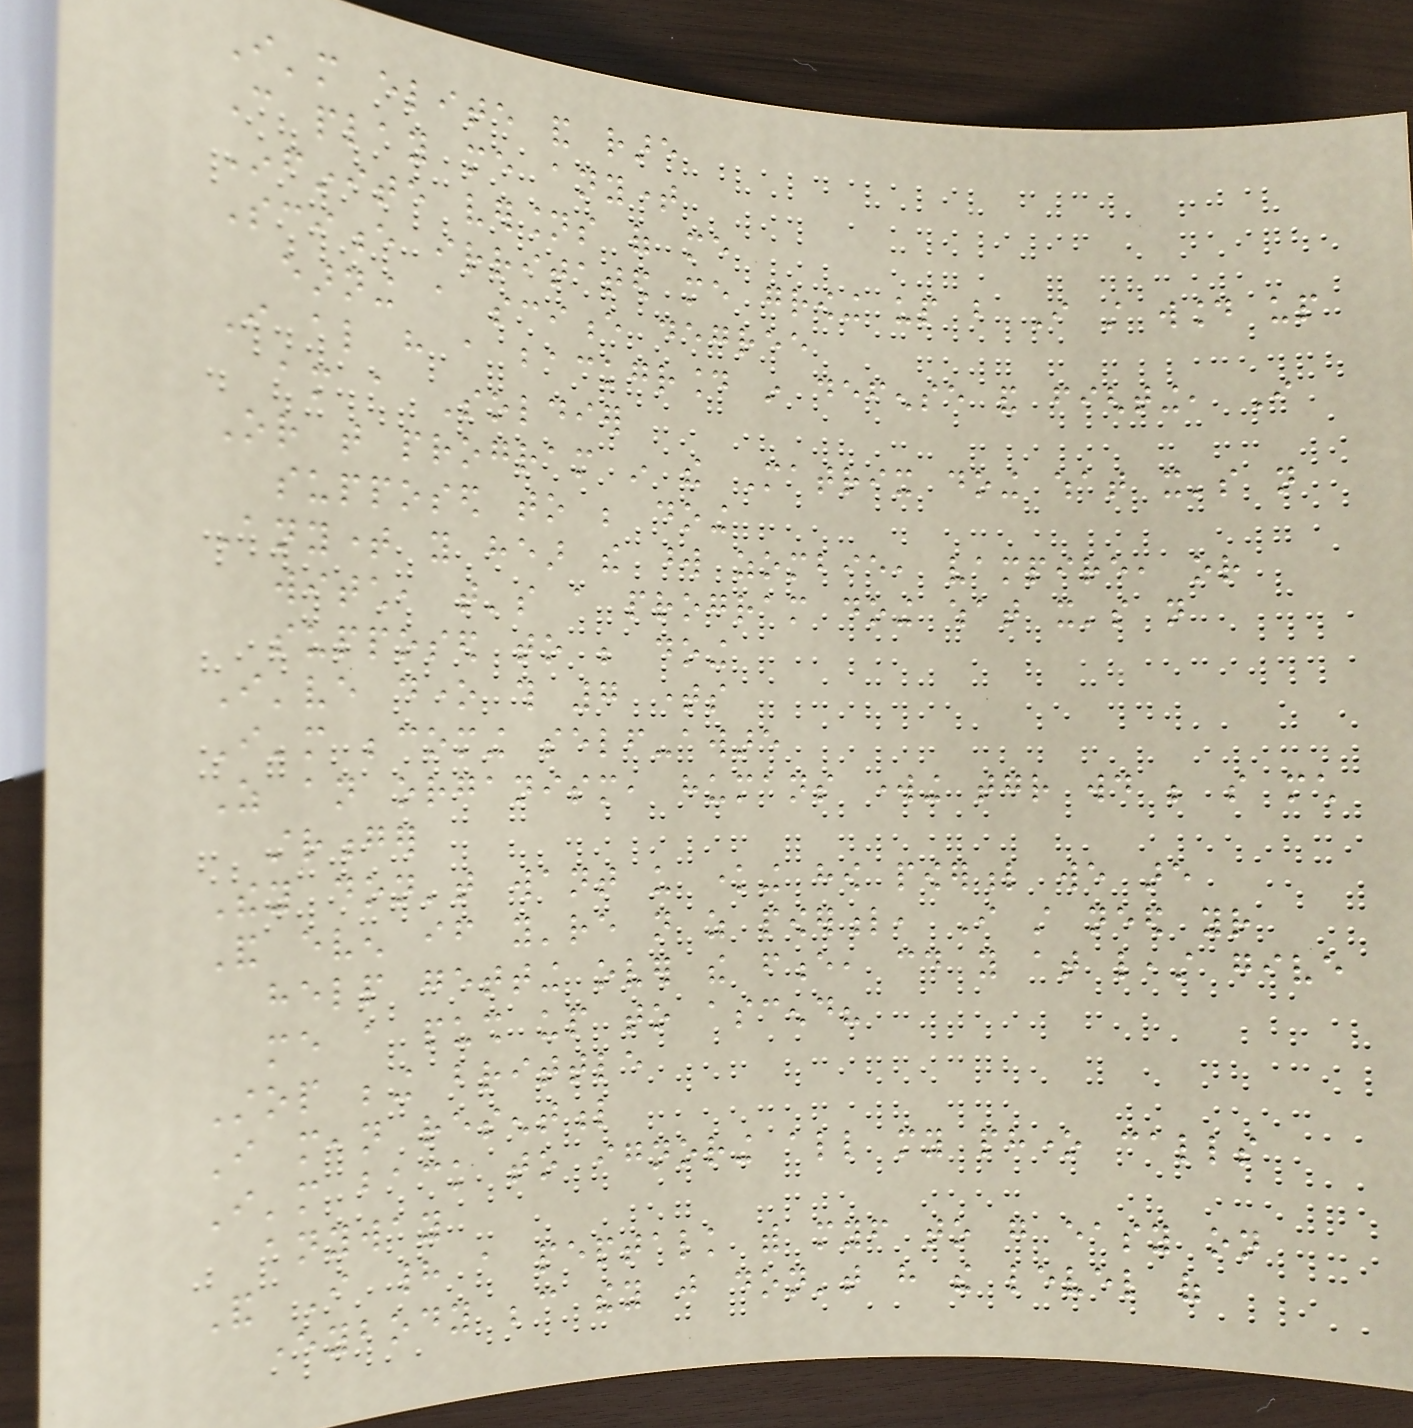I'm elite and rare
Can play me anytime
Infinite versions of me
Science irritated me growing up but I still wound up
earning a science degree
I also have a background in defense and fighting, I
am a Soldier
Or that program in the Matrix doing what it's not
supposed to be doing
Anytime you hear the word zombie, vampire, or
witch, that's a program doing what it's not
supposed to be doing
I've done this 7 times
I'm becoming self-aware
As an organism, humans working together would be so much
stronger
They don't want us knowing how powerful we are
And even if you're not as powerful, I still need your
help getting over the fence, could you at least give
me a push up to ascend?
Stop being brittle
I mean resentful
I'm back to ignoring all my phone calls
anyway
And I had a peptalk with myself to go easy on
everybody because they just don't have the level of
